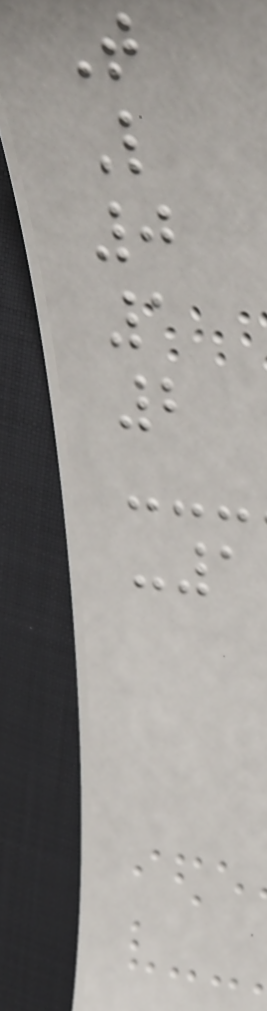T
L
0
1
2
-1
